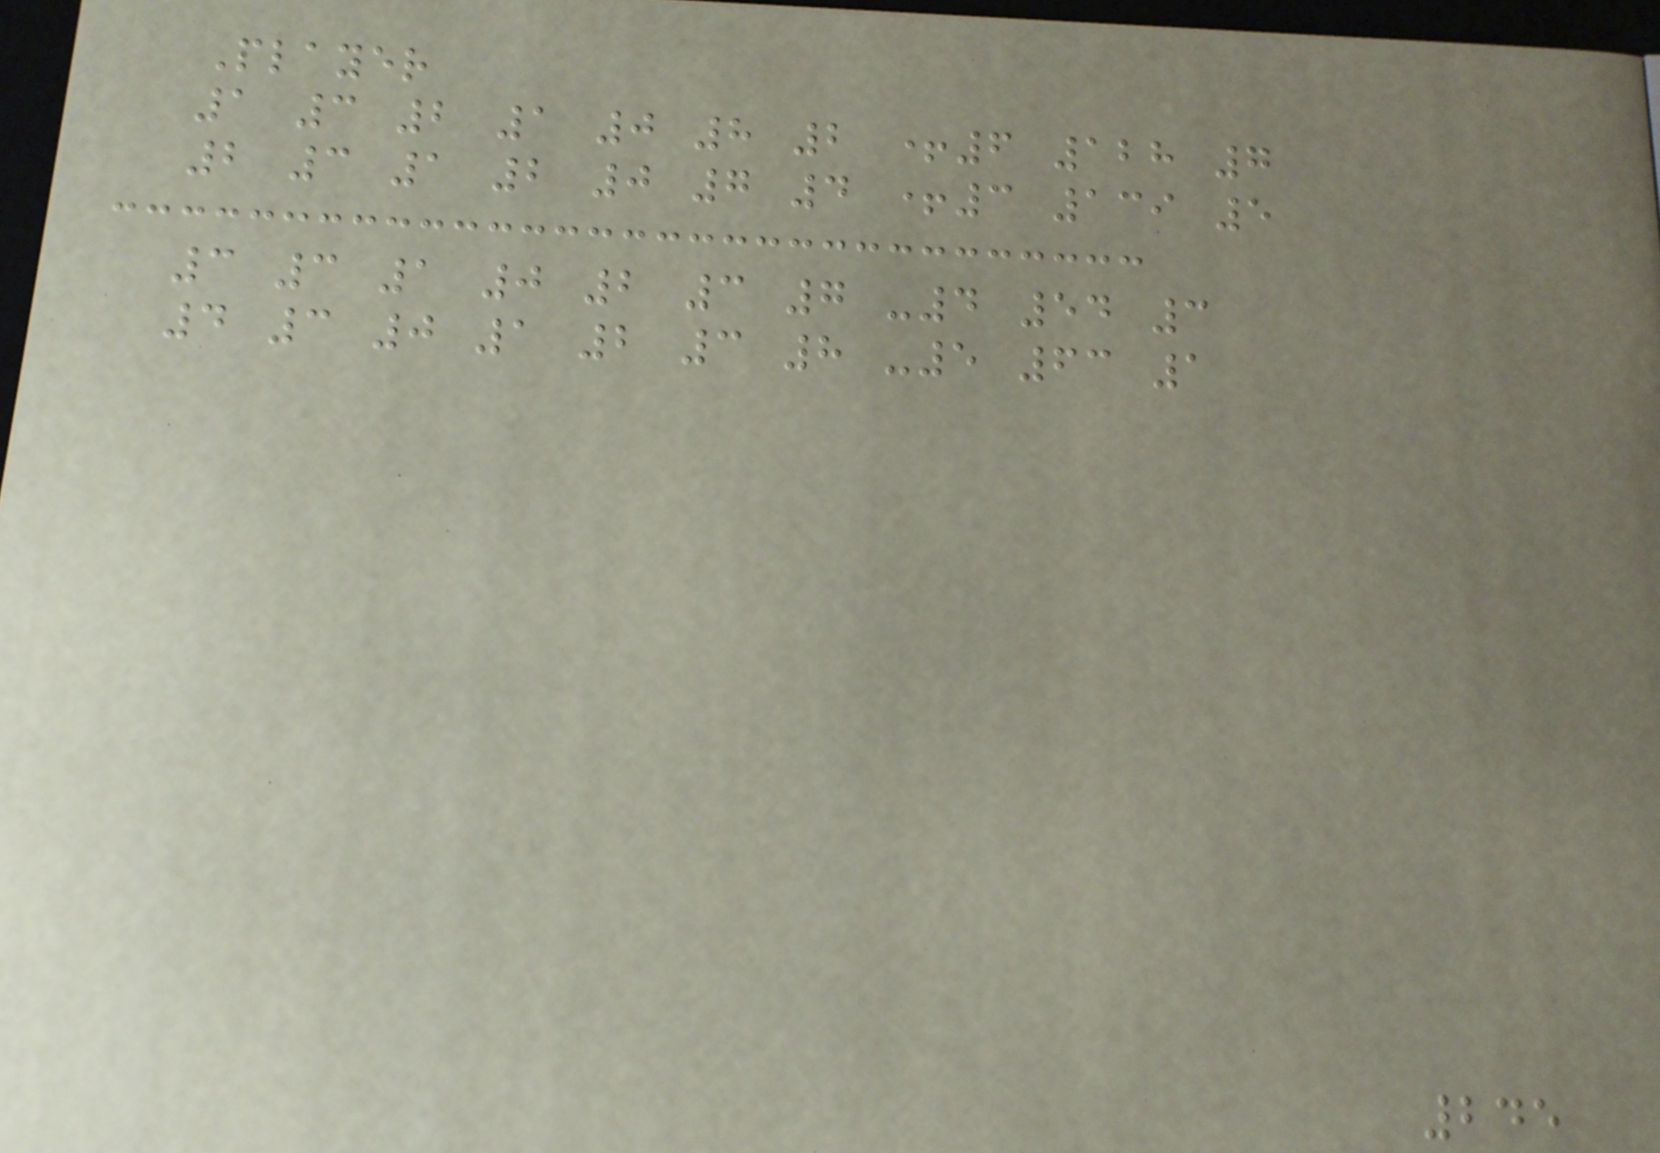Player
1 3 2 1 0 8 2 +6 128 7
2 3 1 2 0 7 4 +3 139 5
3 3 1 0 2 3 7 -4 54 3
4 3 0 1 2 3 8 -5 63 1
245
